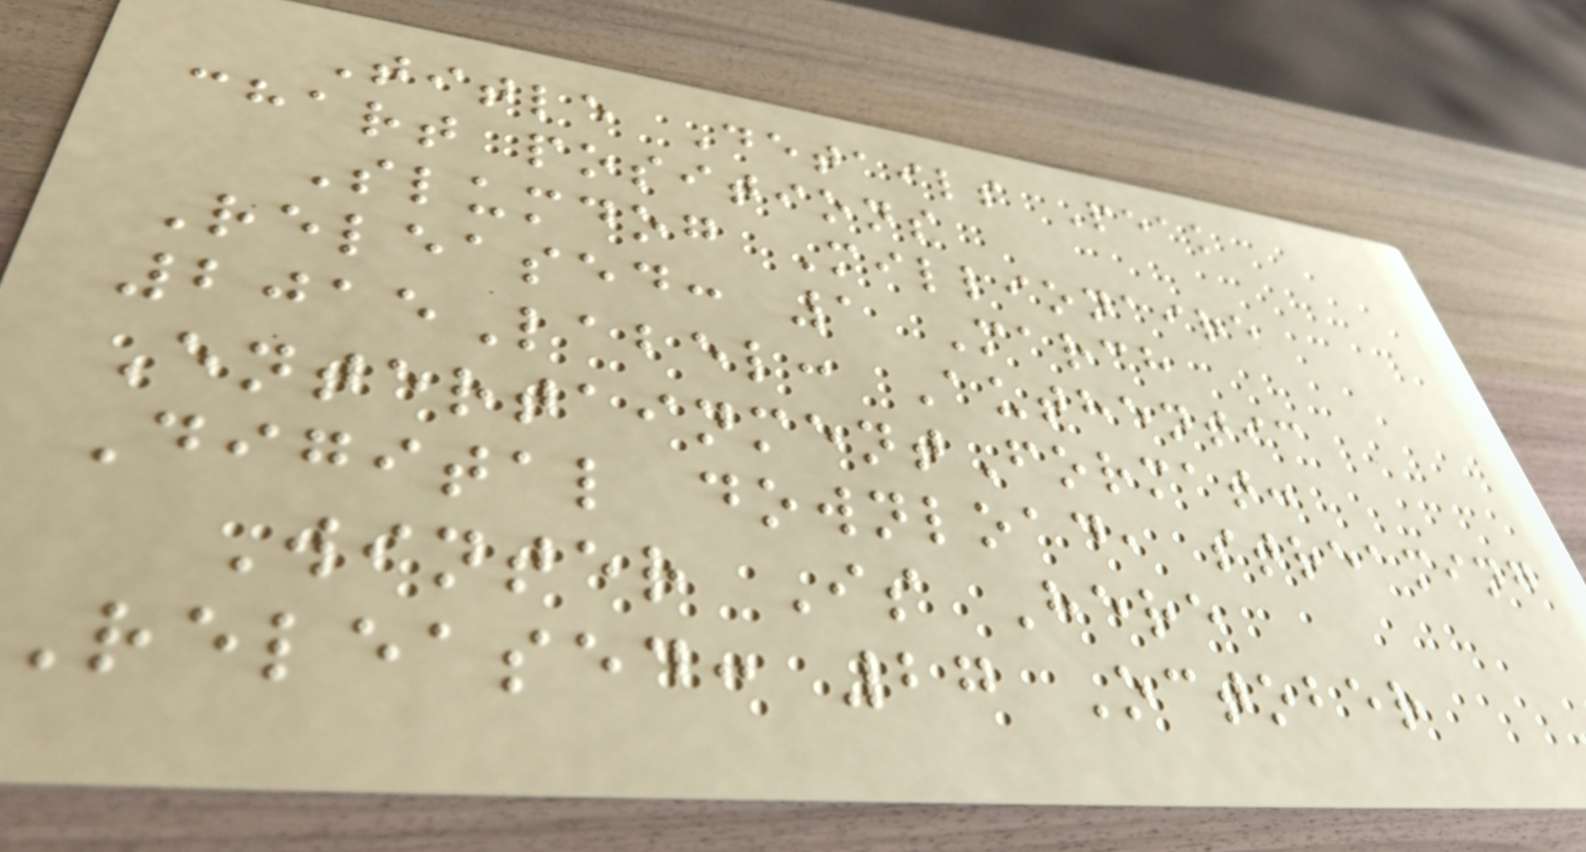Title Details Peak
chart positions
Slumdog Millionaire
Released: 1 March
2015Label: Authentic
EntertainmentFormat:
Digital download, streaming
Winter Is Here
Released: 27 October
